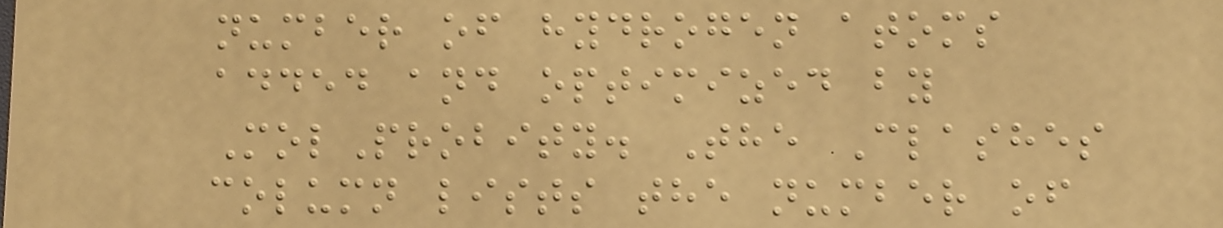number of hydrogen atoms
added and optimized by
MolProbity. The Clashes
column lists the number of
